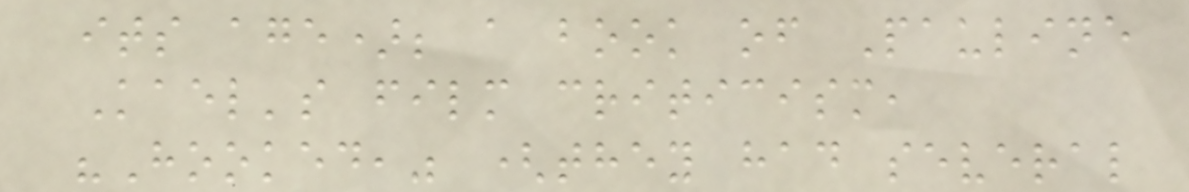its age); a book of Pauline
Kael's film criticism,
"Hooked," (they had several
